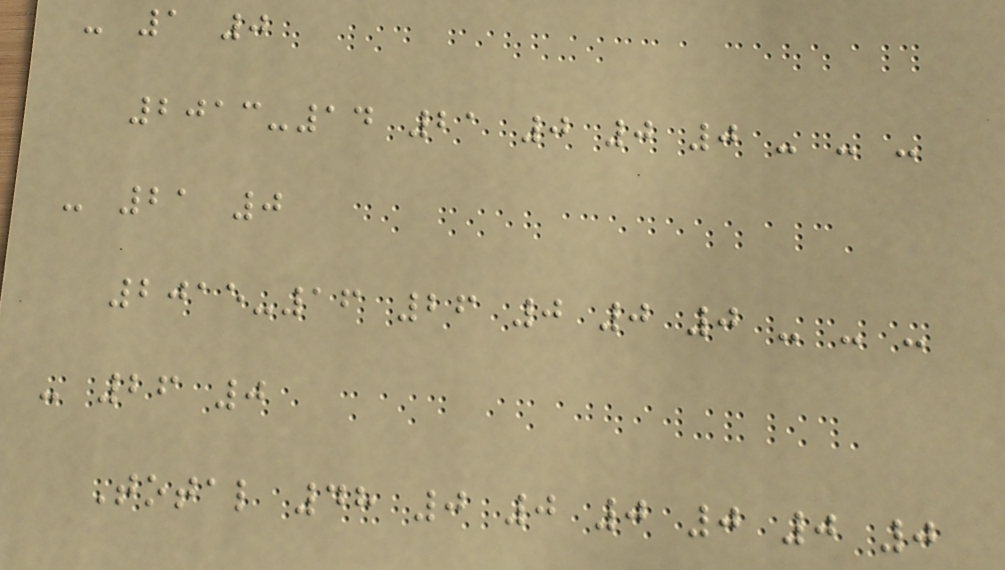- 1 0
2013-14 21 0 0 0 - - -
- 21 0
2015-16 26 0 0 0 - - -
- 26 0
Total 48 0 0 0 0 0 0
